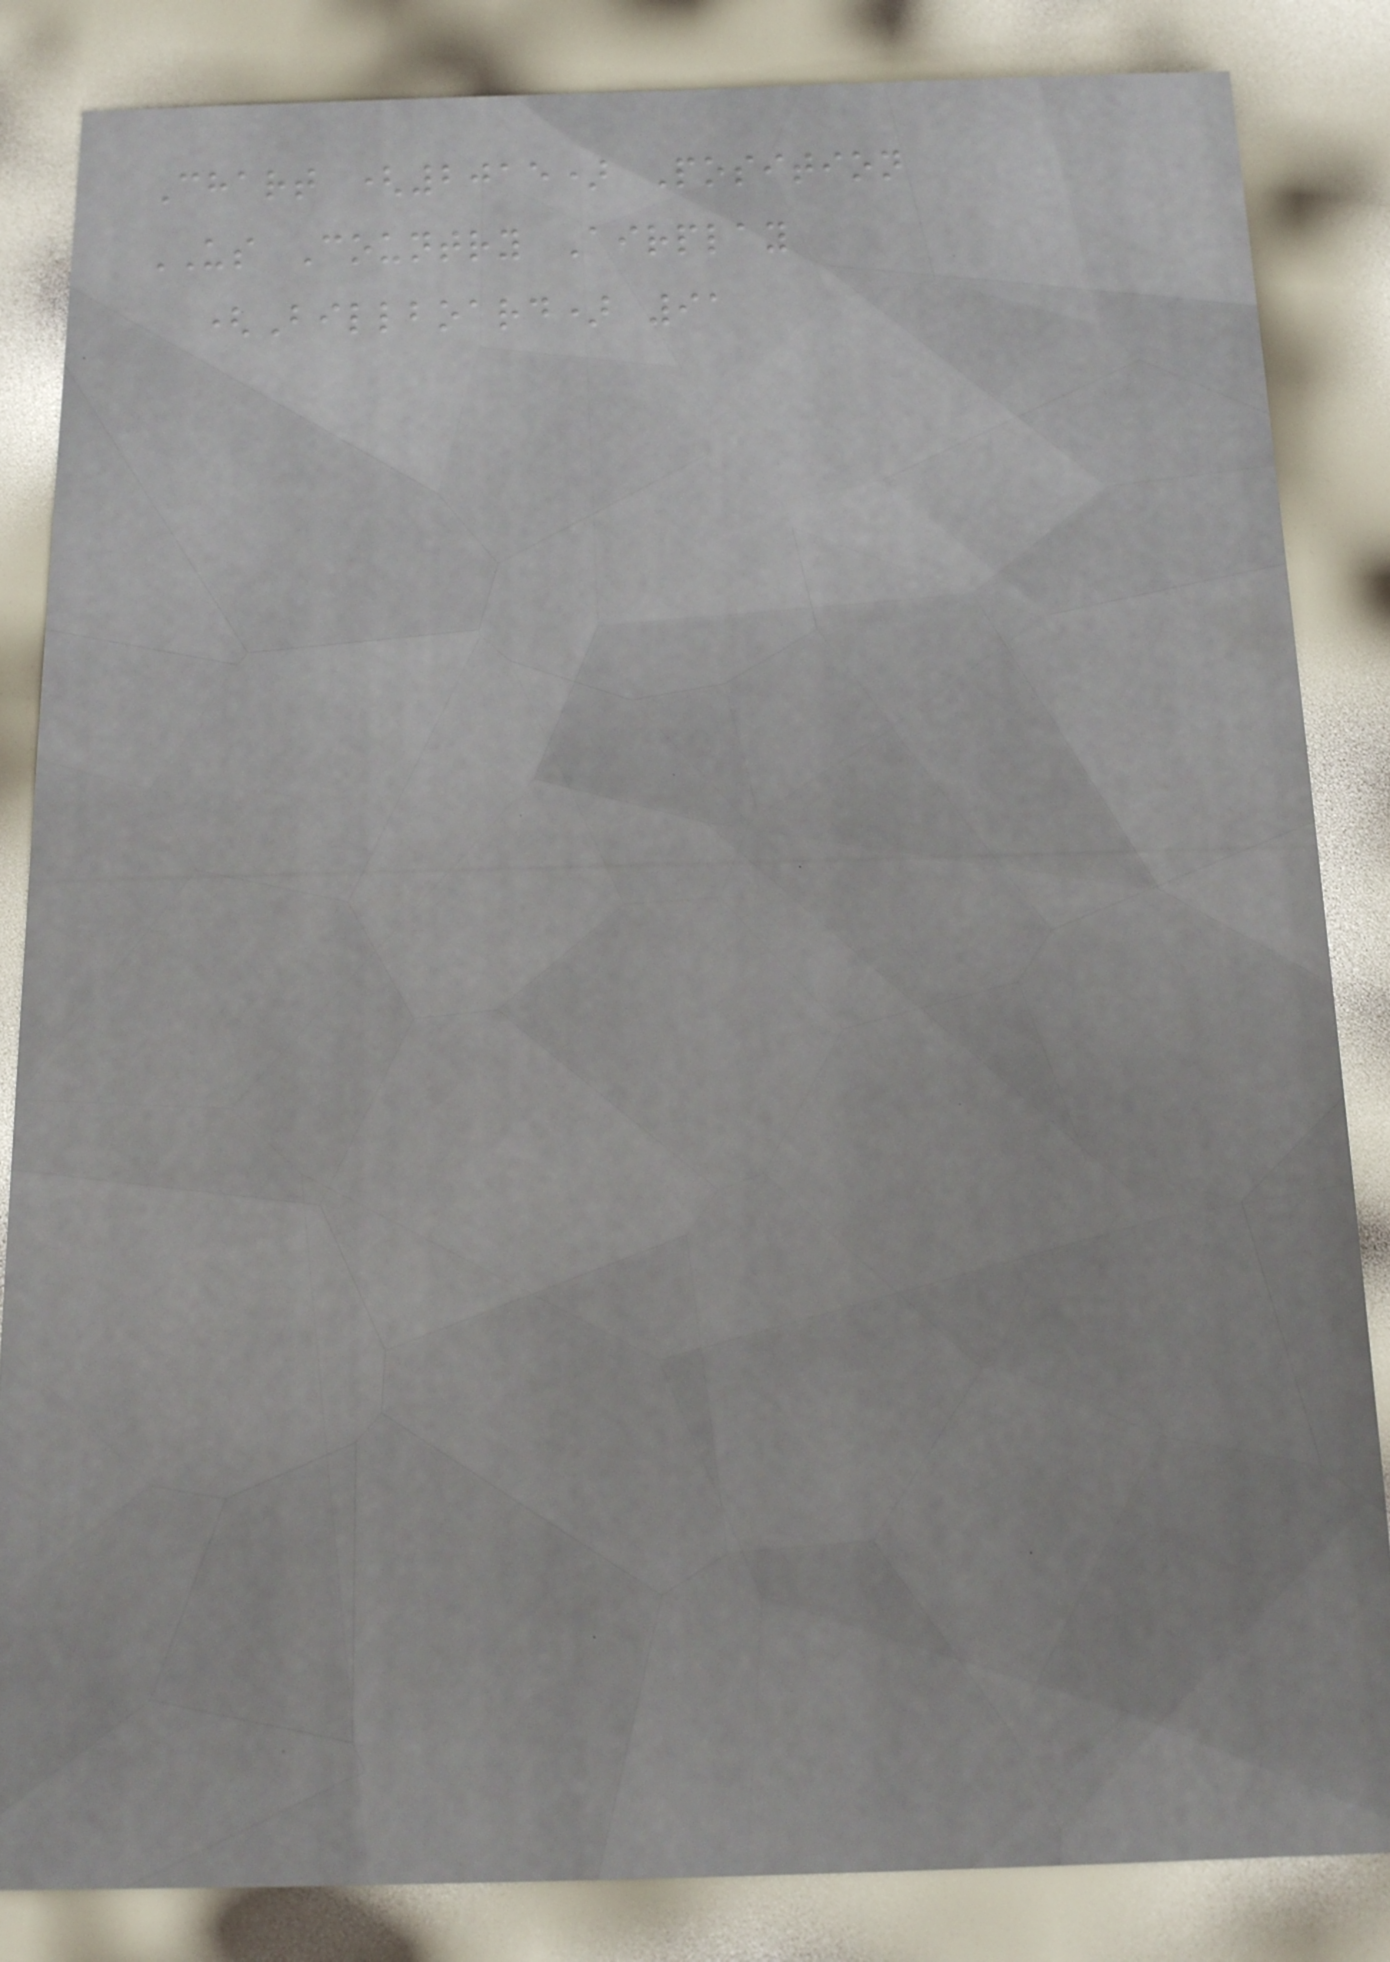Chart (2015) Position
US Country Airplay
(Billboard) 91
